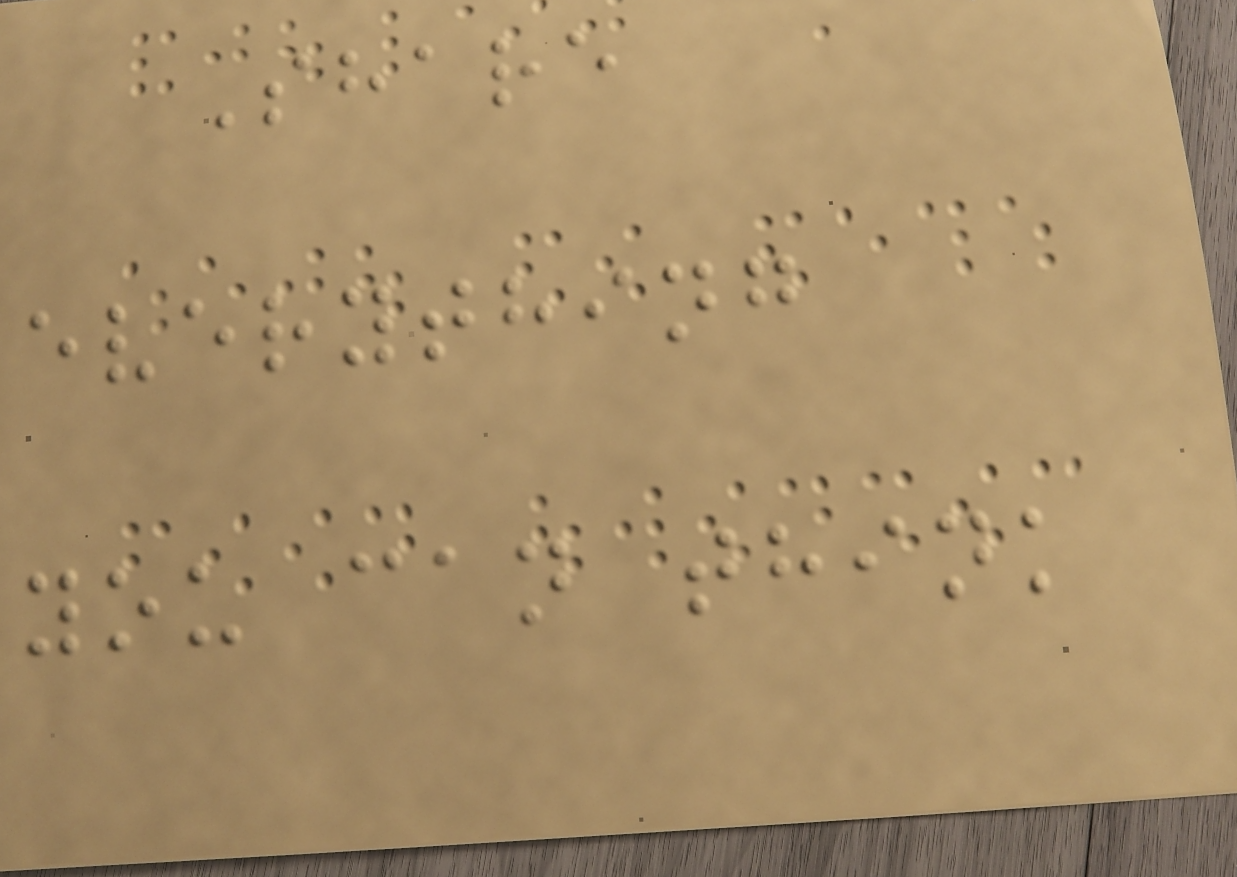Share
everything
you can think
